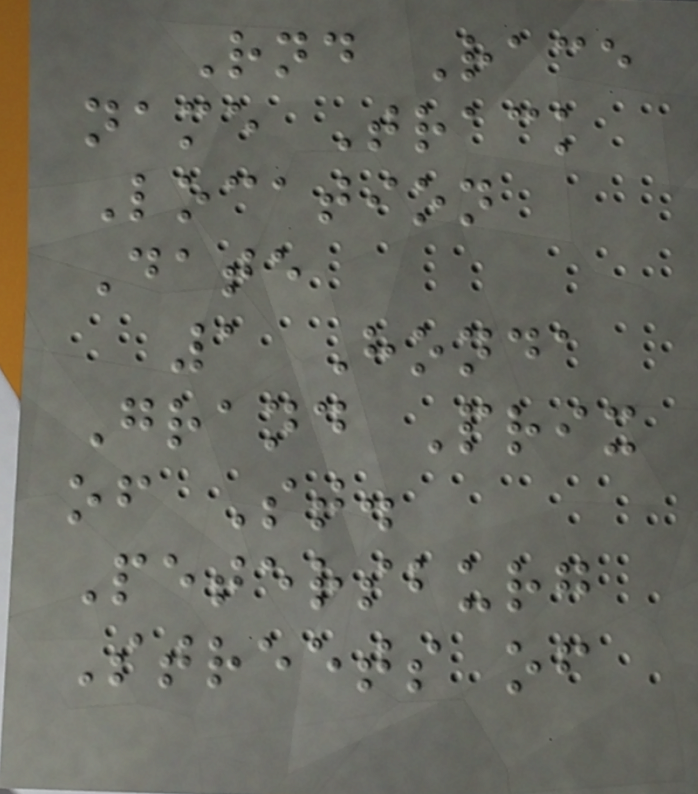Rnd Race
name Track
Location
Date
1 Honda
Grand Prix
of St.
Petersburg
Streets of
